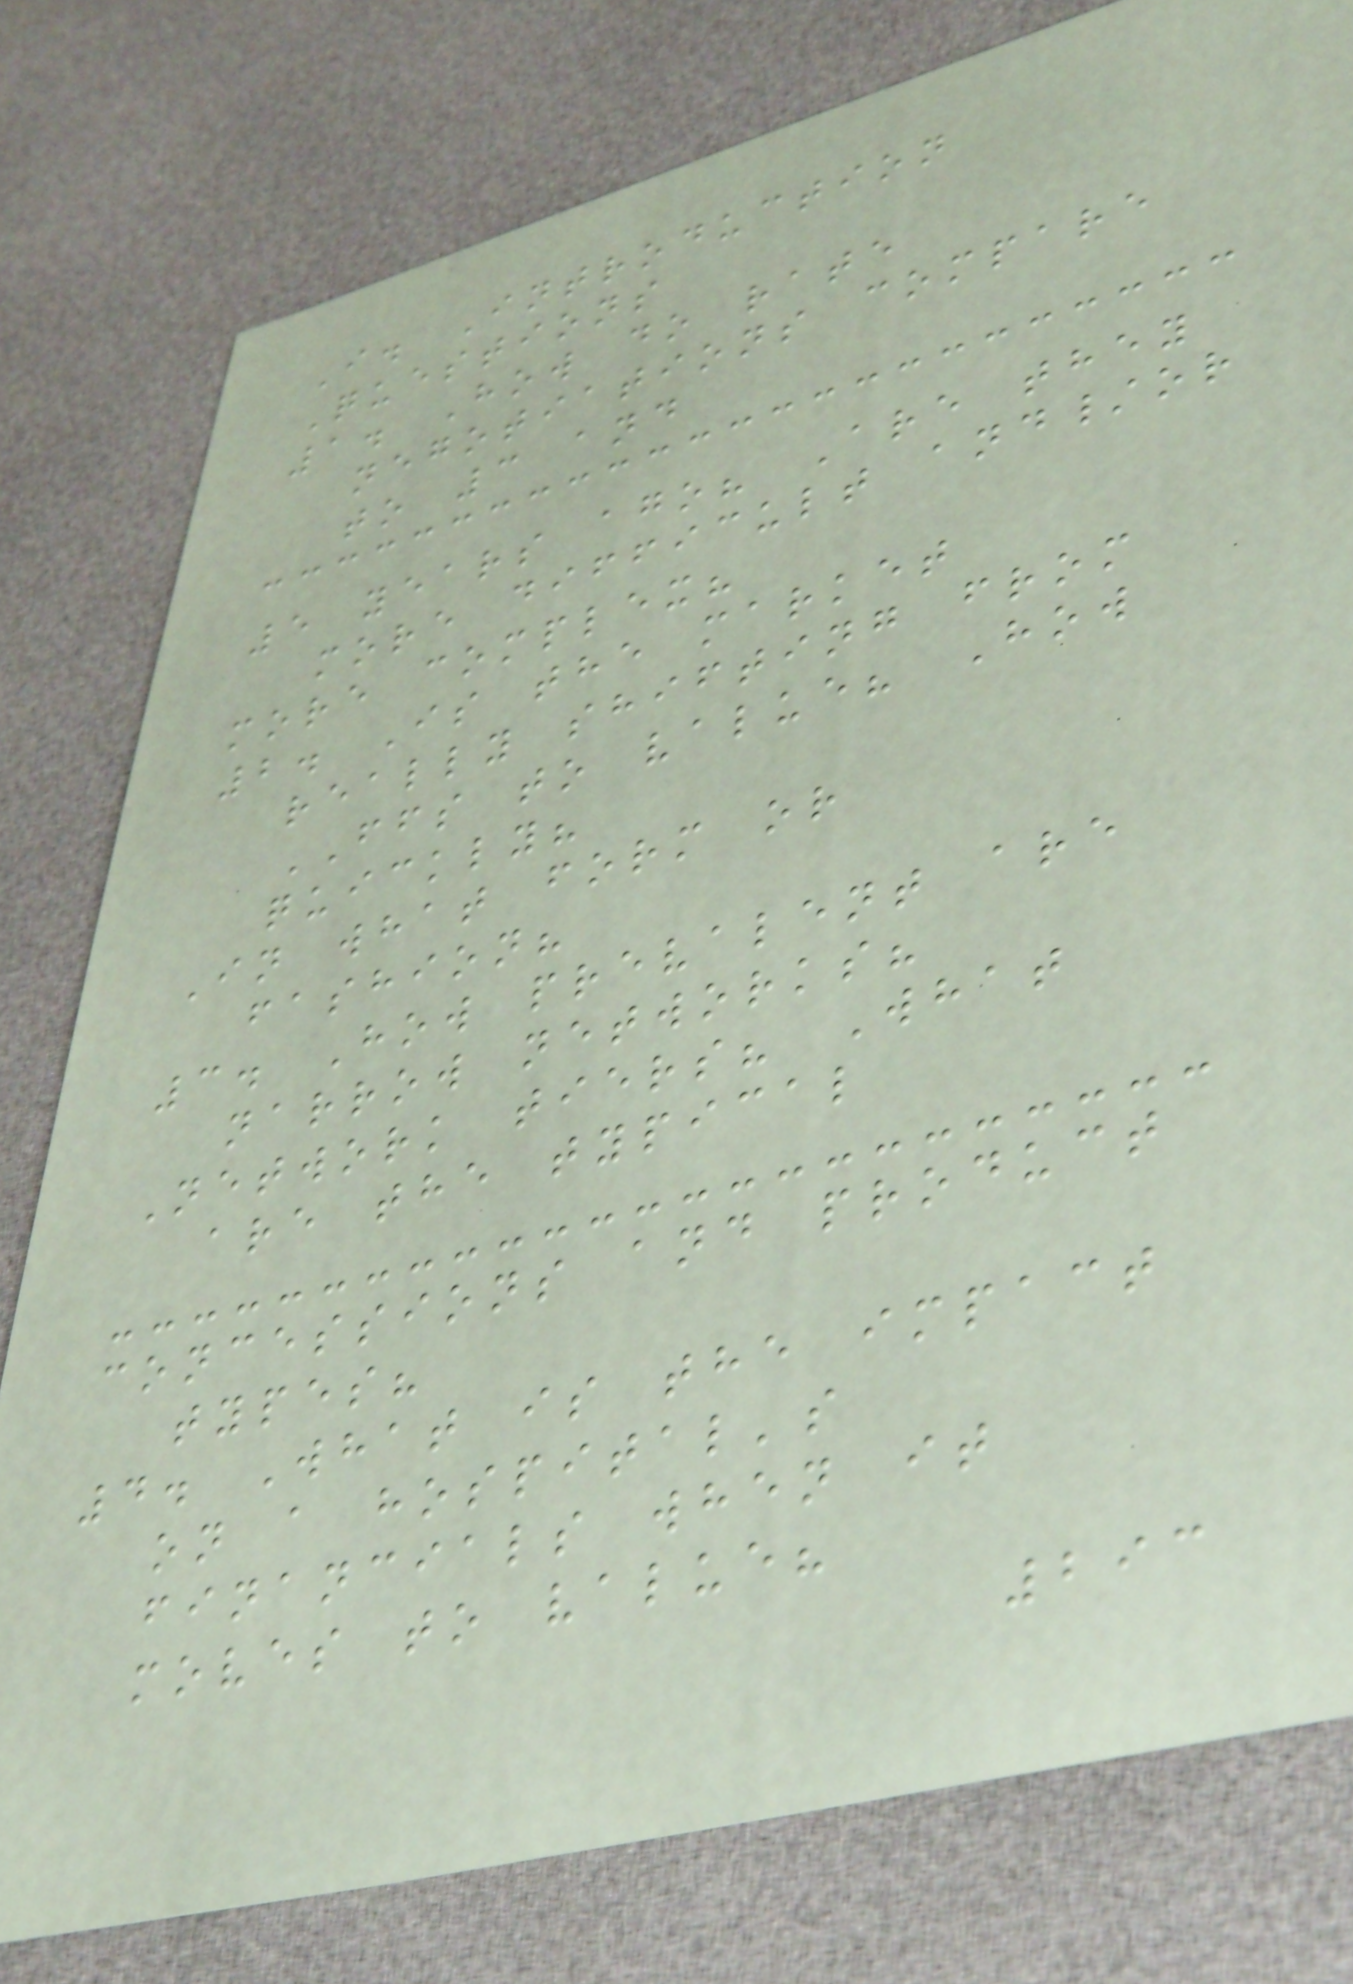I. Introduction
Questions
1. How do rate
negotiations compare
to 3 and
5 years ago? Are they
more difficult and/or
more complex?
2. Is the market
really shifting from
FFS to value? How
quickly?
In what form or
fashion?
3. How prevalent are
narrow networks?
Network tiers? What
are the typical
concessions and product
types?
4. What is the impact
on a hospital's
financials when it
moves to value?
293
